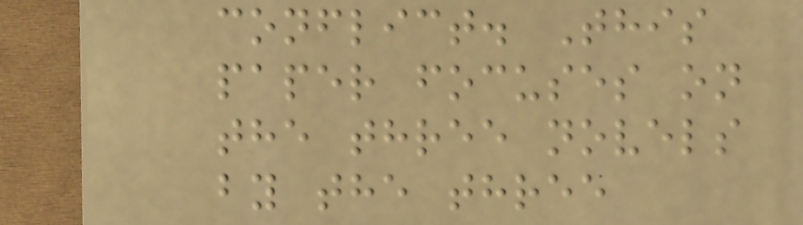conflict. This
paper focuses on
the three novels
by the three
